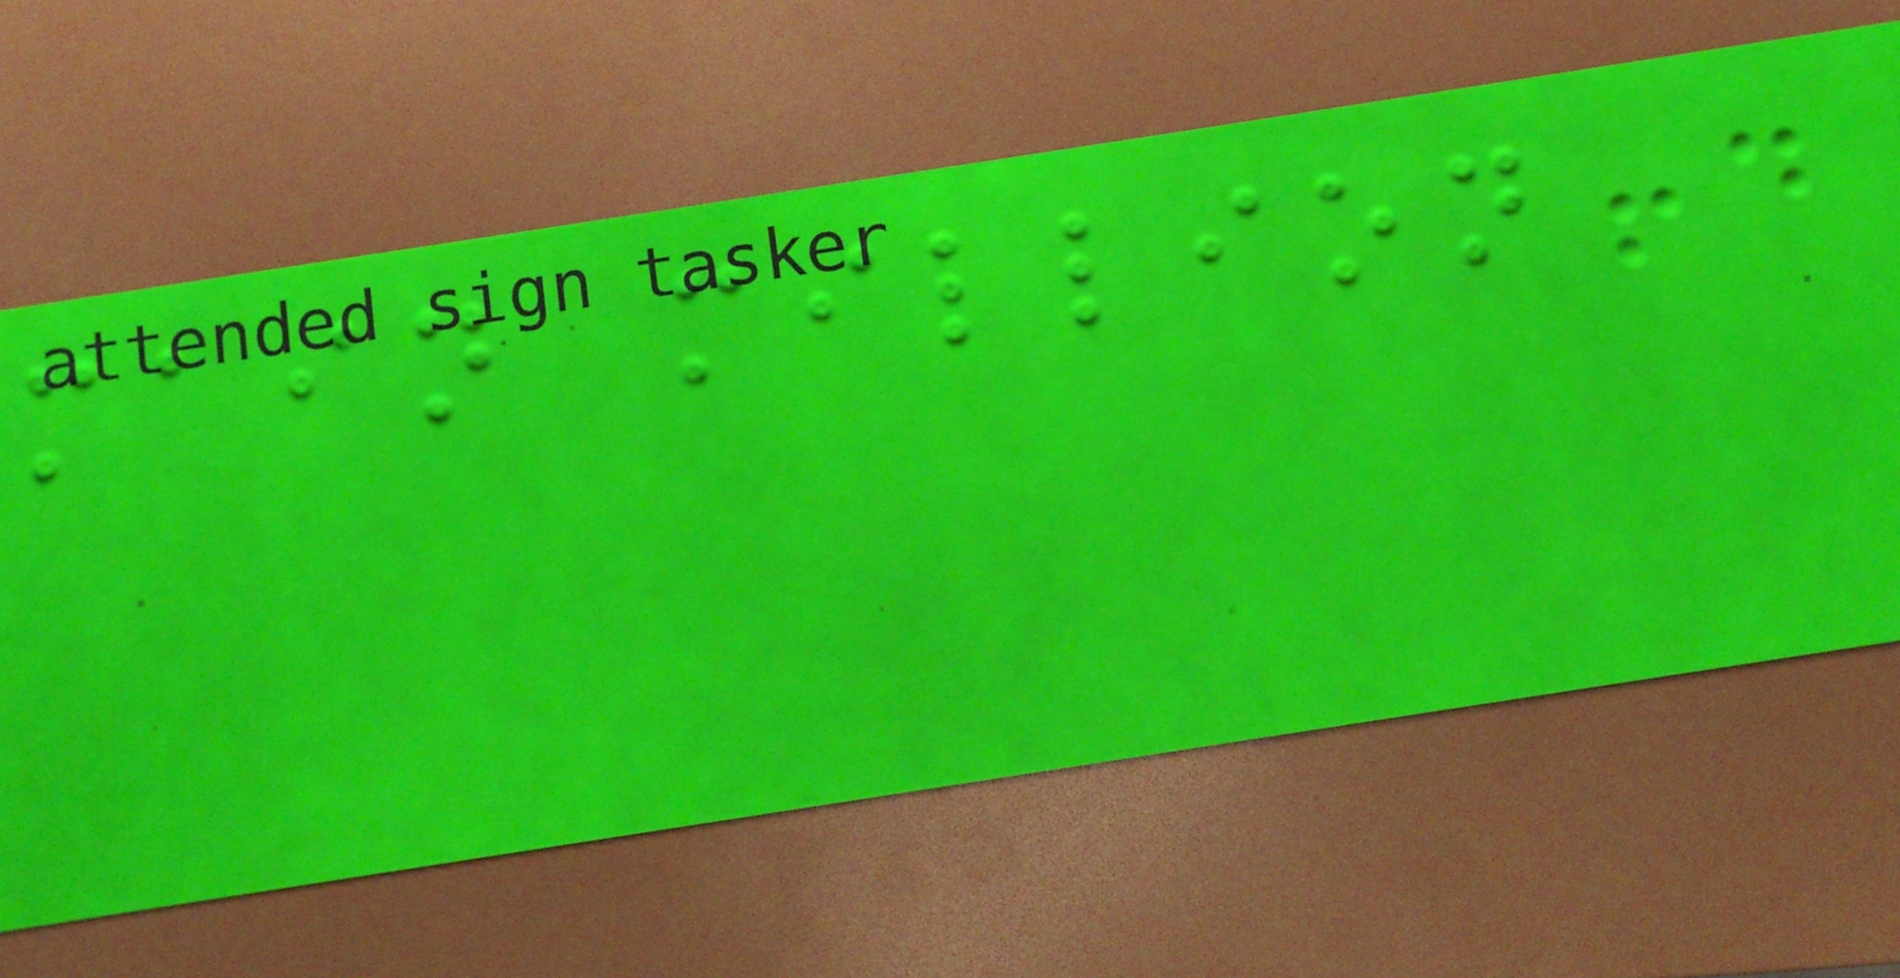main million
